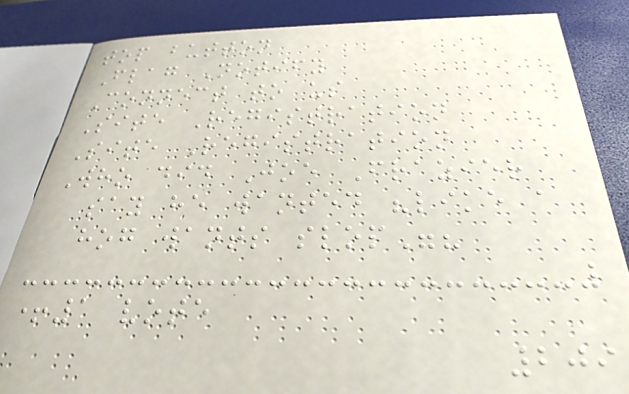top button
Flag Notify
Connect to us
Site Registration
Site Registration
Who did Joe Frazier
say he wanted "like a
hog wants slop"?
+1 vote
209
